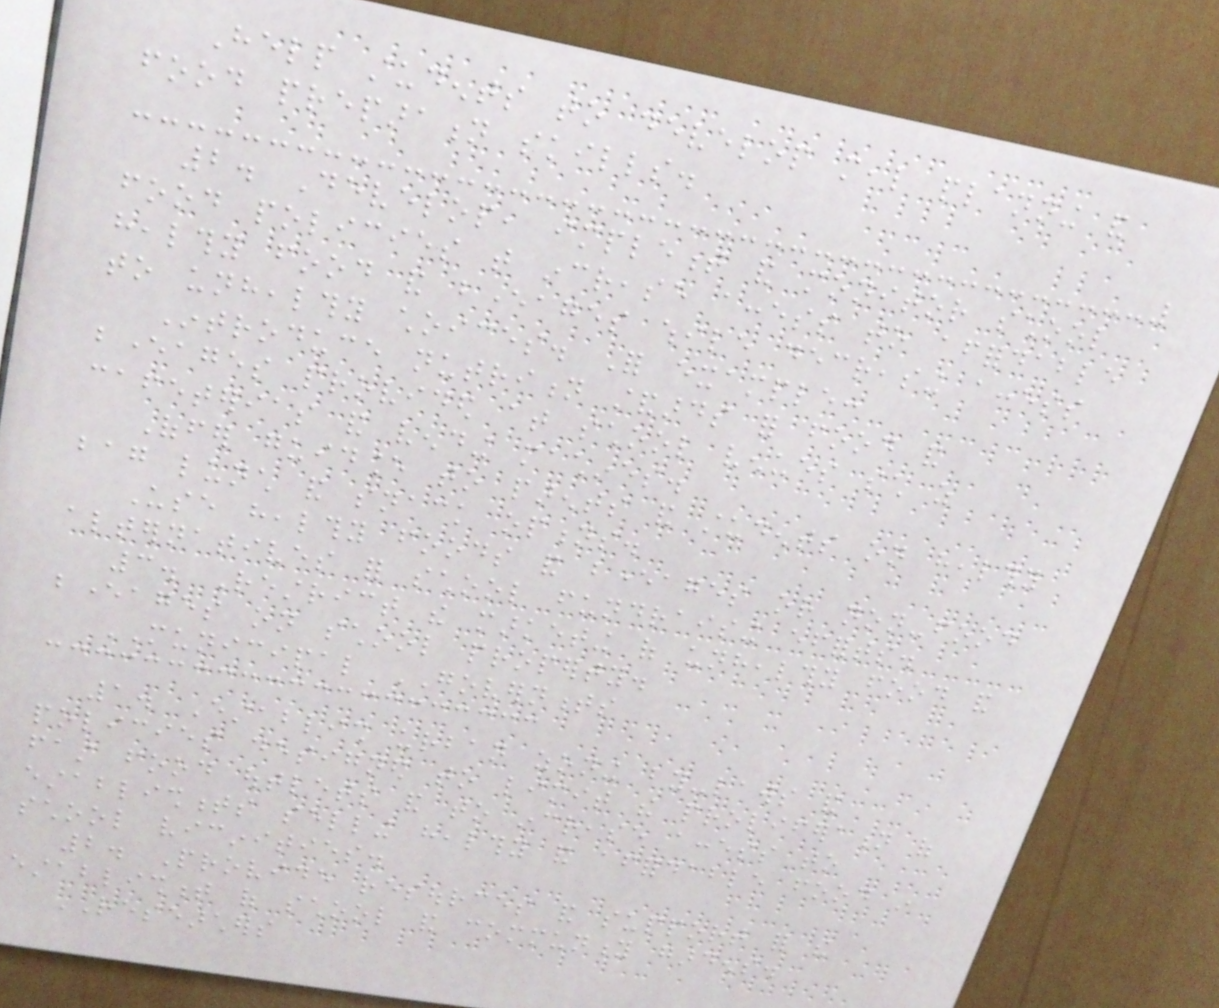Help students to develop meal planning and
food preparation skills.
2. Develop, implement and monitor school
food policies that increase access to affordable
healthy food and beverages while decreasing access
to unhealthy choices. For example:
Introduce nutrition standards for food and
beverages provided at school venues such as
cafeterias and vending machines.
Offer guidance to parents and students on healthy
bag lunch and snack options.
Use healthy foods and beverages or non-food
alternatives for school fundraising efforts.
3. Restrict the marketing of unhealthy food and
beverages on school property.
MUNICIPAL GOVERNMENTS
1. Establish urban zoning by-laws and
policies designed to limit the proliferation of
fast food outlets and to increase access to
establishments selling healthy and affordable food in
school vicinities.
2. Provide resources and support for the
establishment of school and community gardens.
RESEARCHERS
